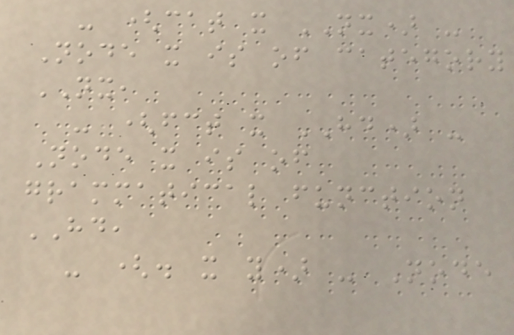- (cat x NX) -
Node x is of category
NX,
- (fct x HD) -
Node x is of
grammatical function
HD,
- (. x y) - Node
